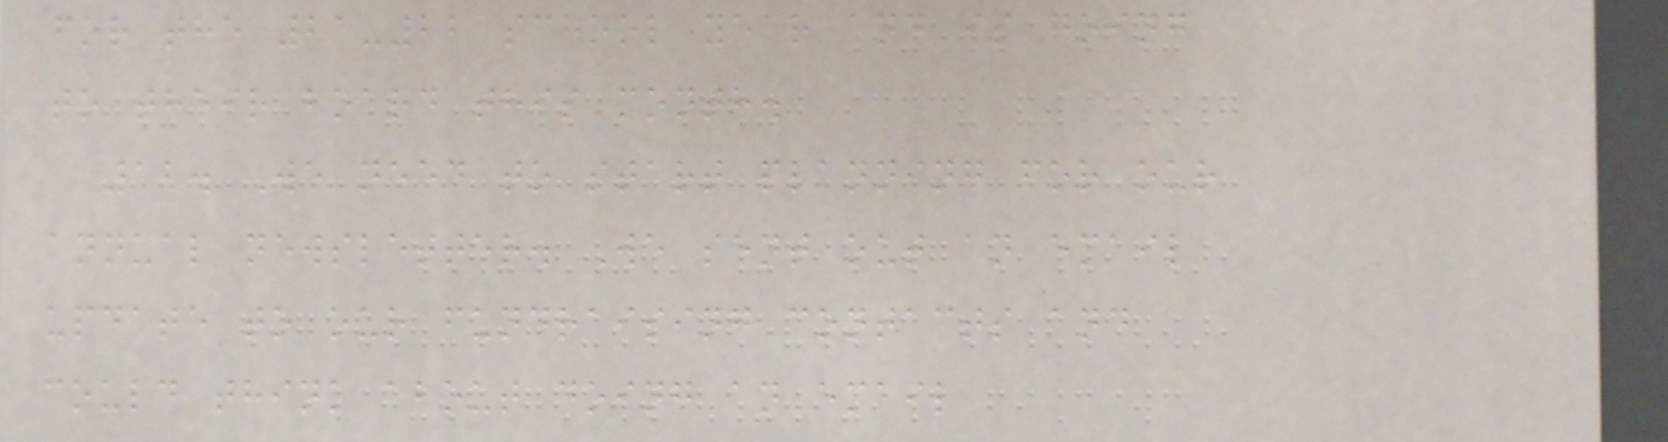for the 21-22 school year and is going
to their board this month.
12. We need to start planning for our
annual newsletter. We sent out an email
update to our fundraising contacts and
could think about doing an email
